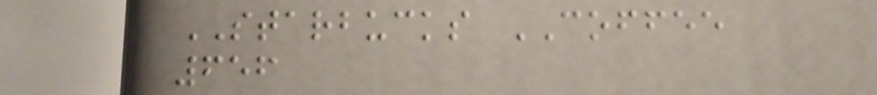STARBUCKS COFFEE
656
